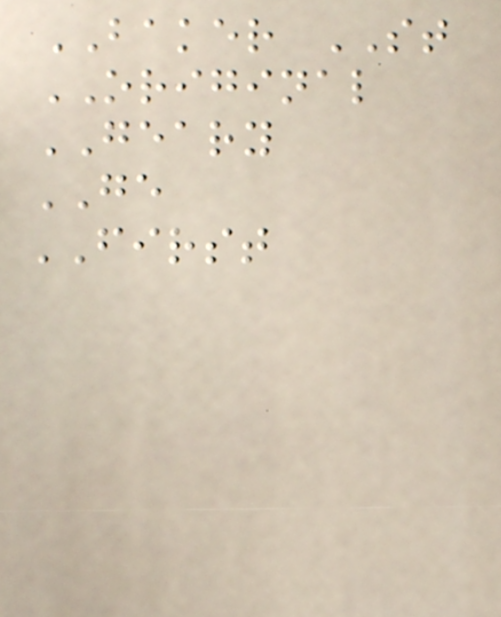BAKER ST
ORIGINAL
GEARY
GE
FIRST
